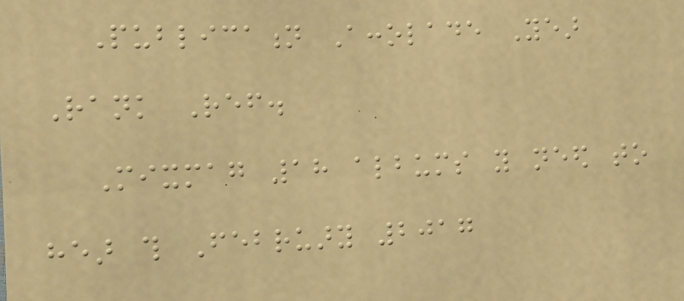Publication Accolade Year
Rank Ref.
Mixmag 18 albums you need to
hear this February 2017
